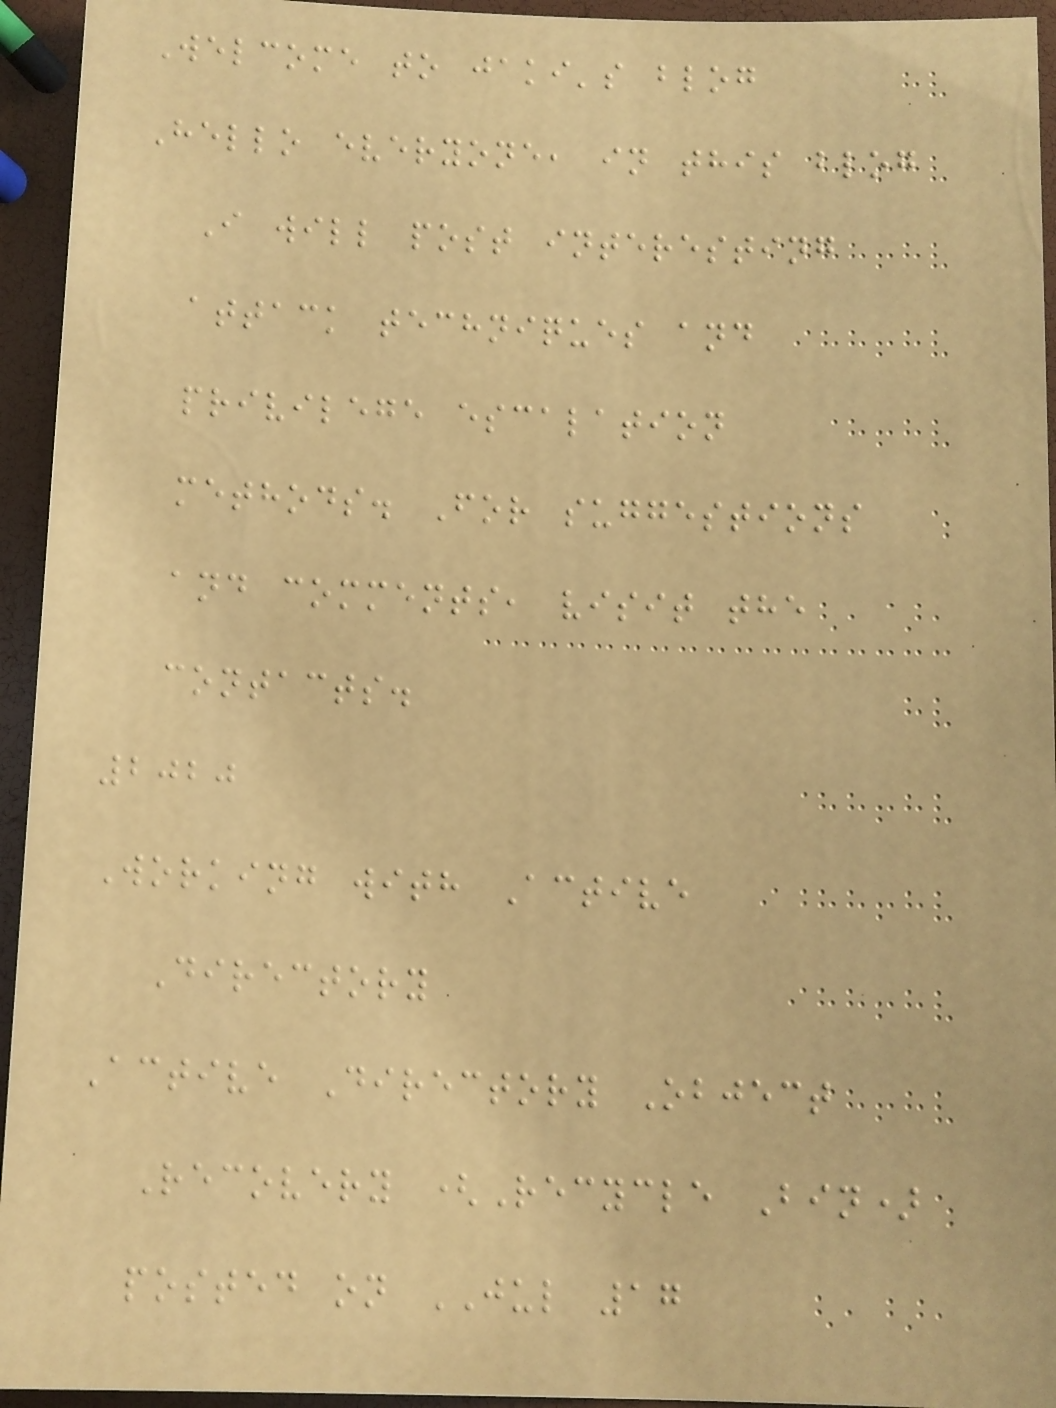Welcome to jaki's blog
Hello everyone, in this blog
I will post interesting
attack techniques and
privilege escalation
methods. For suggestions
and comments, visit the
contacts.
2020
Working with Active
Directory
Active Directory Object
Recovery (Recycle Bin)
posted on JUL 17
